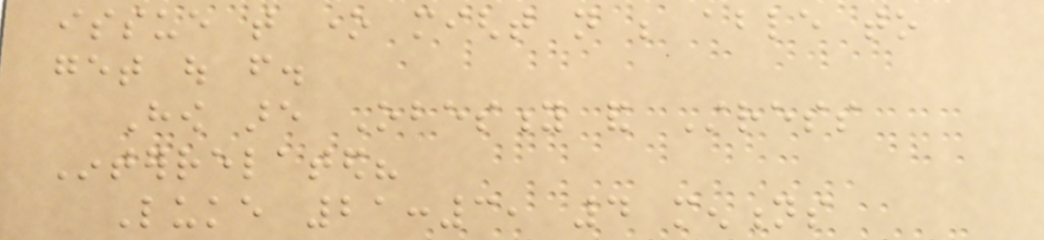issue that one might not be able to
get out from.
How are Obesity and Stress
Interrelated?
Luke 21:3, 4 mentions
